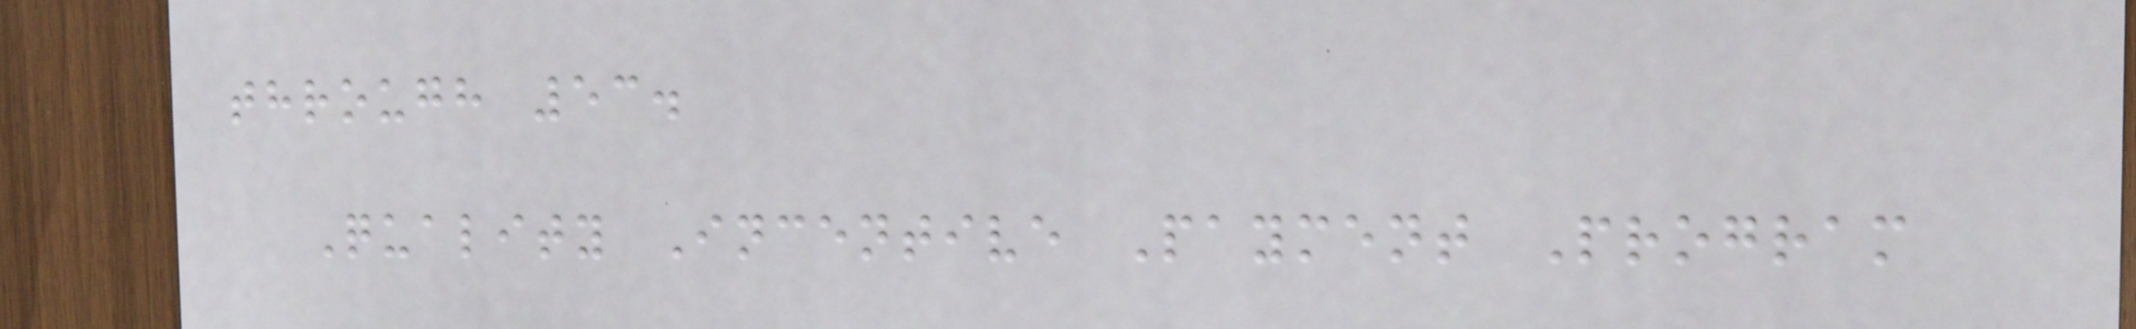through 53.
Quality Incentive Payment Program
